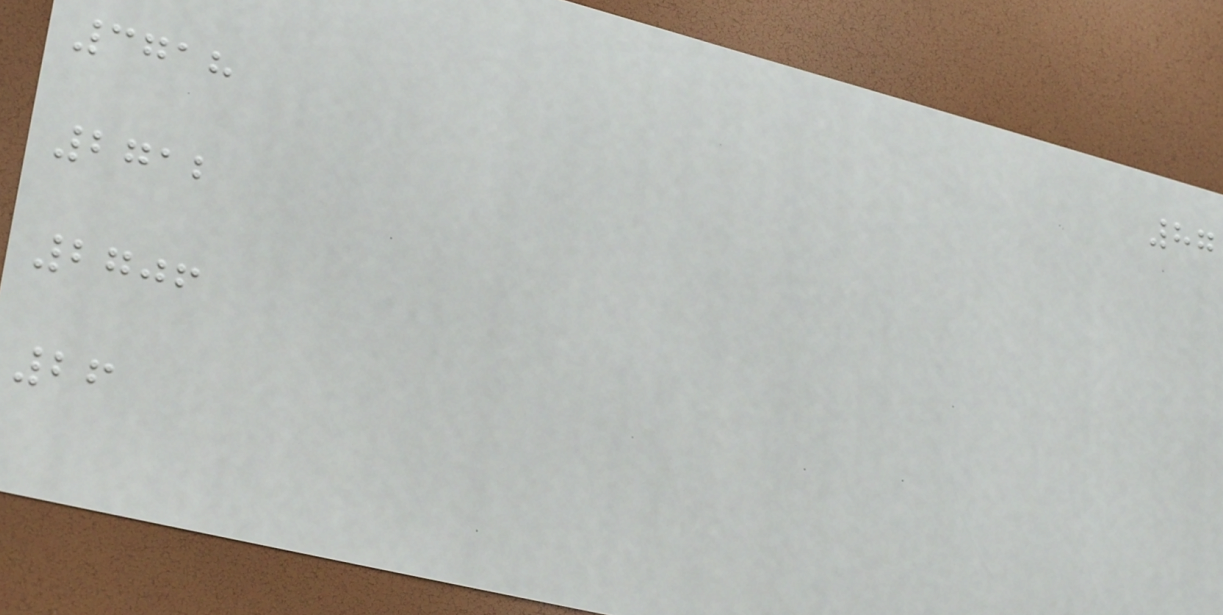87
3718
2712
2706
26
